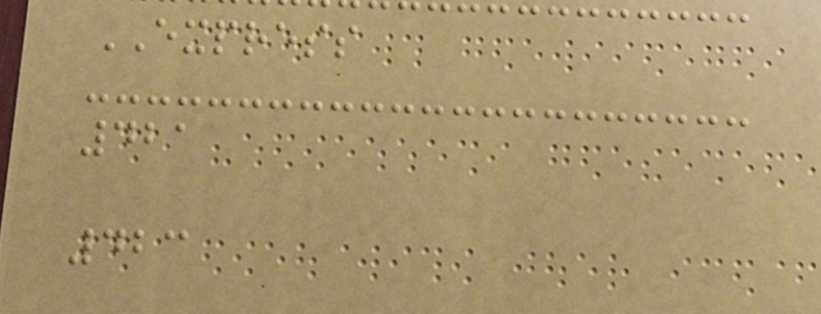EXPRESS
421
423
